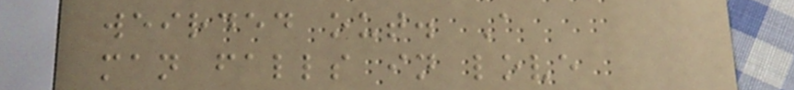weirded out. A
man falls in love
